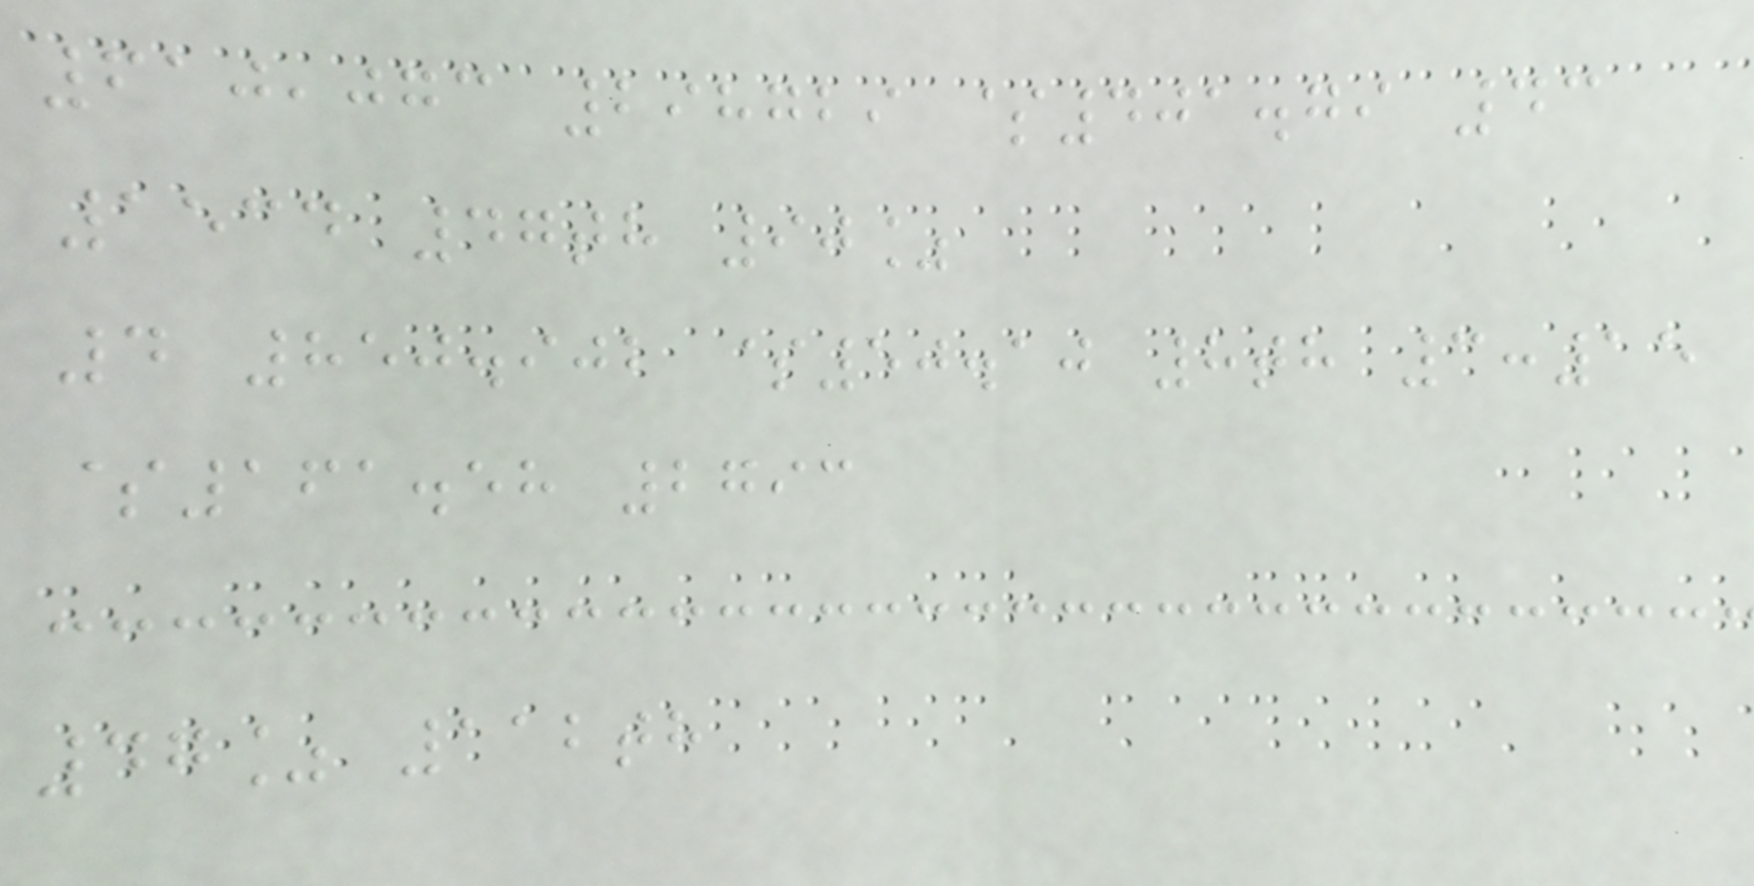610,073 298729 $401.79 43
1534 47th 90%
4 850.902 $50.10 8th 3:15
$161.58 2793
47% 112th
